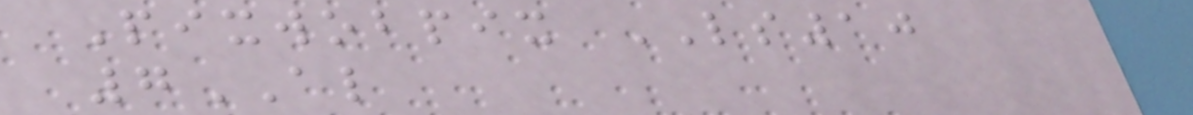Pixwobpix LS10
7AL
